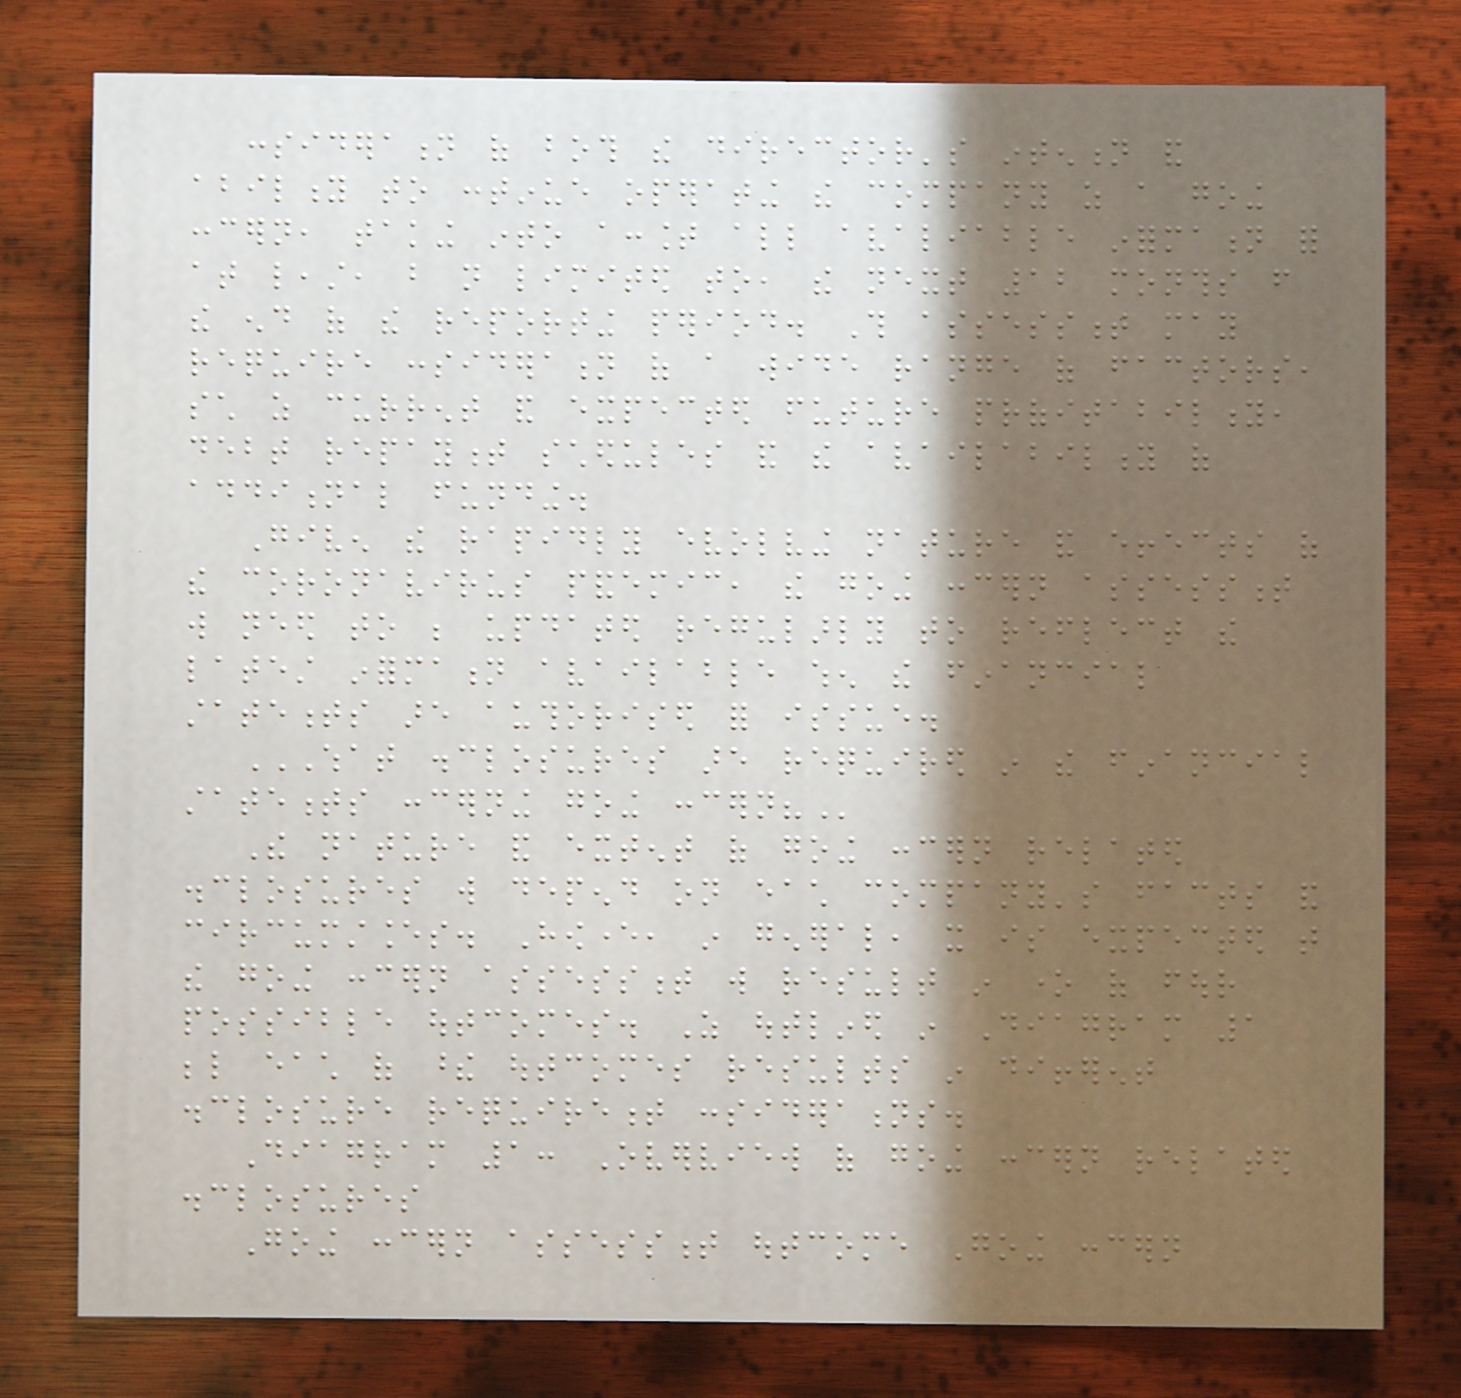consideration of both the director's intention and
ability to continue operating the company as a going
concern, taking into account all avaliable information for
at least, but not limited to, the next 12 months from
the end of the reporting period. This assessment may
require consideration of a wide range of factors,
such as current and expected future profitability,
debt repayment schedules and the availability of
additional funding.
Given the rapidly evolving nature and effects of
the coronavirus pandemic, the going concern assessment
will need to be updated regularly to reflect the
latest information available when the financial
statements are authorised for issue.
WHAT DISCLOSURES ARE REQUIRED IN THE FINANCIAL
STATEMENTS CONCERNING GOING CONCERN?
The nature and extent of going concern related
disclosures will depend on each company's facts and
circumstances. However, in general, it is expected that
the going concern assessment will result in one of four
possible outcomes. As outlined in Diagram 1
below each of these outcomes results in different
disclosure requirement considerations.
Diagram 1: Overview of going concern related
disclosures
Going concern assessment outcome Going concern
